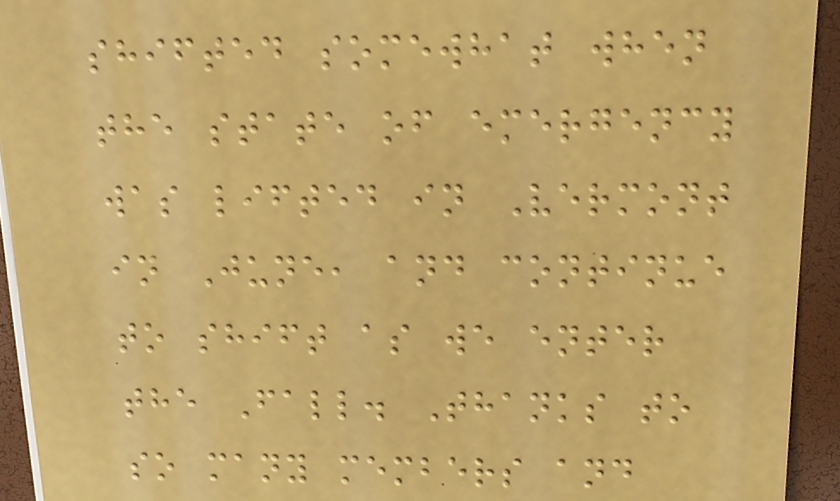shifted somewhat when
the state of emergency
was lifted in Vermont
in June, and continue
to shift as we enter
the Fall. Thanks to
so many members and
